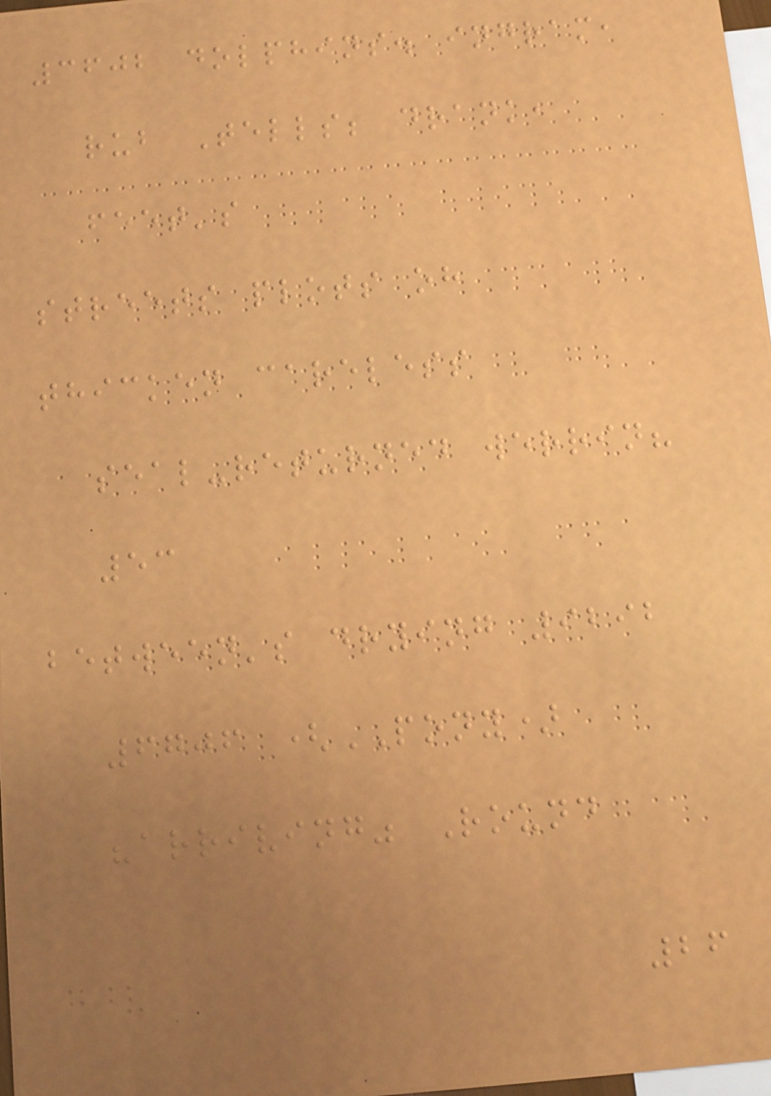3602 dolphins. ingram,
rub Tells; drank,
feet's
streets plots oh
thicken careless
seal-returned werrin?
53
between's drying 9292
6706 (PONY)
"arriving" Round
26
